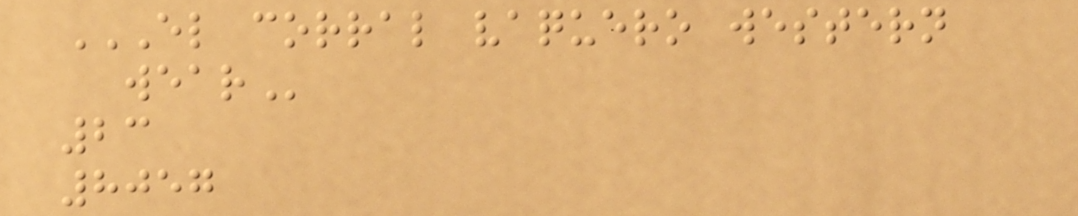EL CORRAL VAQUERO WESTERN
WEAR
23
8057
